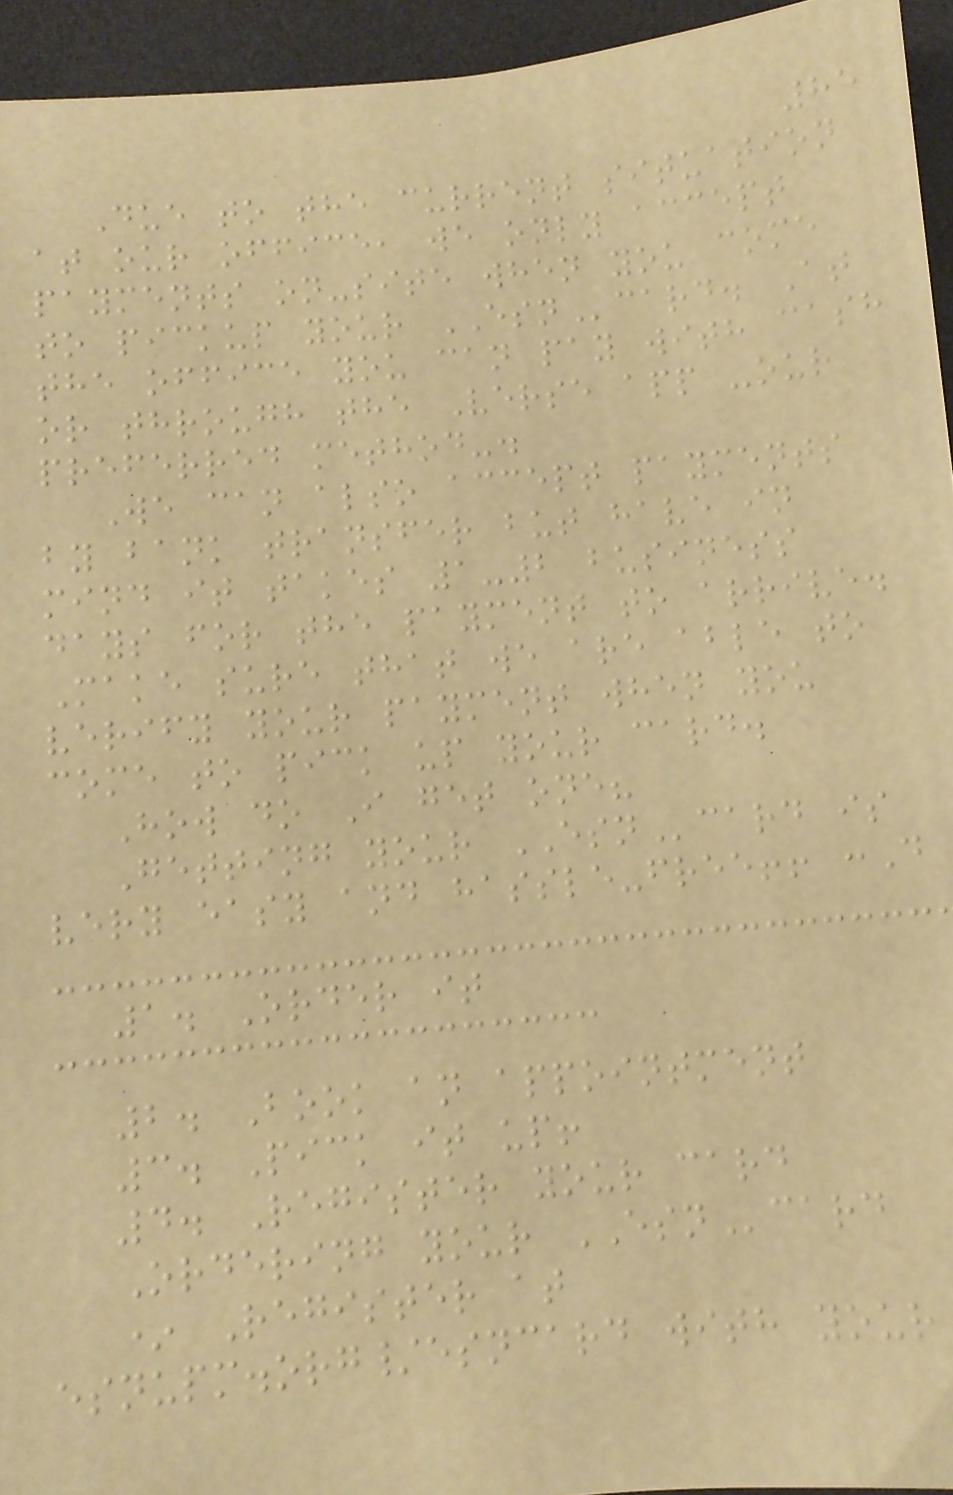85
Due to the current situation
at our office, we only accept
payments on-site when you come
to pickup your ESNcard. At
the office you can pay with cash
or through the Verse app -our
preferred method-.
We can also accept payments
by bank transfer but have in
mind it takes 1-2 business
days for the payment to arrive.
Make sure that we are able to
verify your payment when you
come to pick up your card.
How do I get one?
Getting your ESNcard is
very easy and hassle-free!! :D
1. Order it
2. Book an appointment
3. Pick it up!
4. Register your card
Ordering your ESNcard
* Register at
esnupm.org/esncard with your
